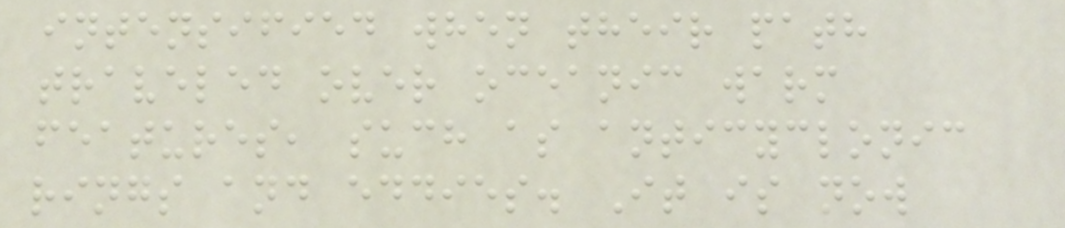intensified when their path
traveled over oceanic warm
features, such as anticyclonic
rings and eddies. It is now
